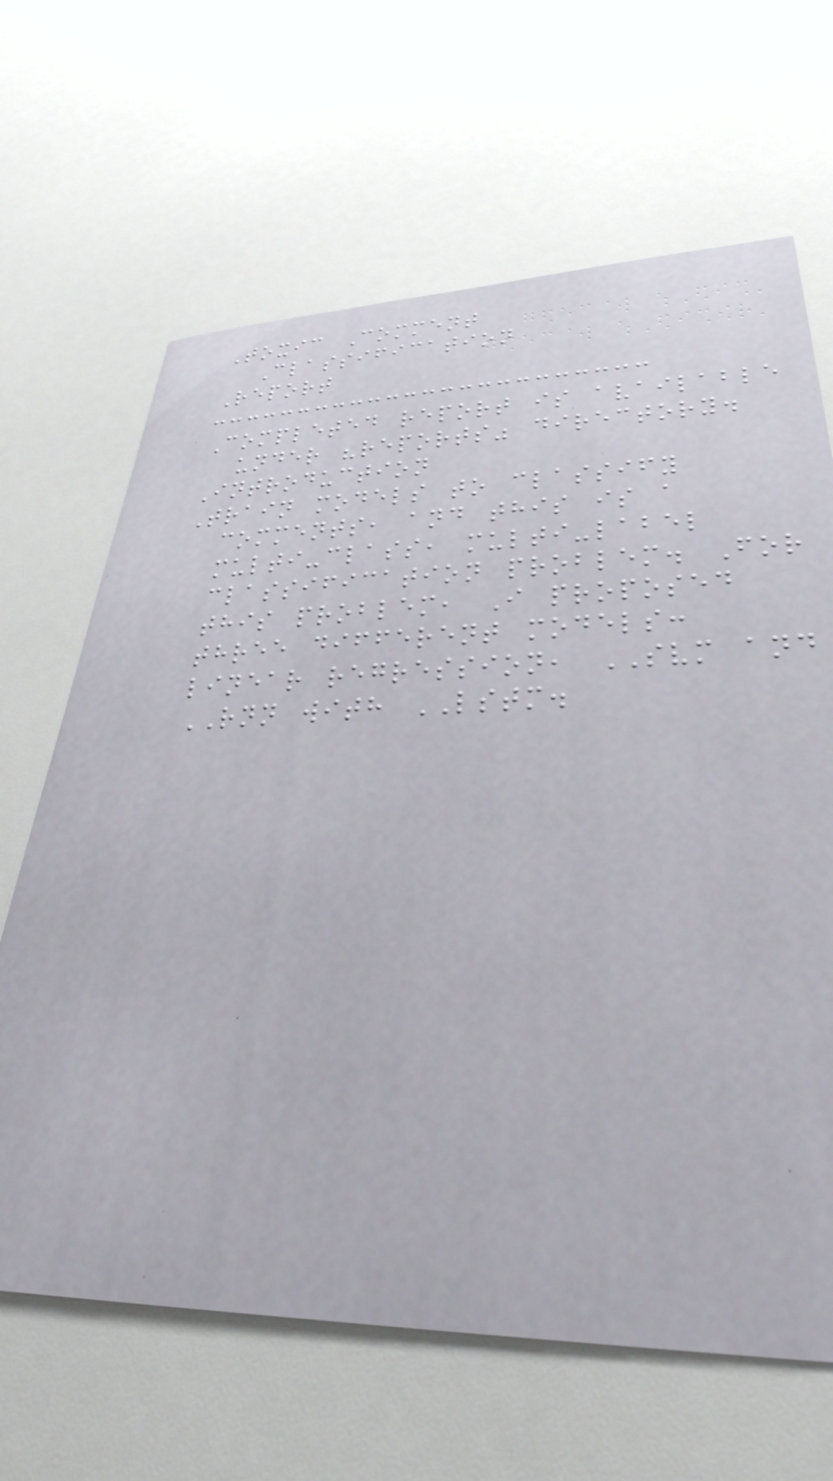Toxic Comment
Classification
Report
Completed report is available
under "reports" directory.
Introduction
Train models to classify
comments, and this is a
multi-class, multi-label
classification problem. For
this problem, I proposed
three different models:
linear regression, SVM and
RNN with LSTM.
